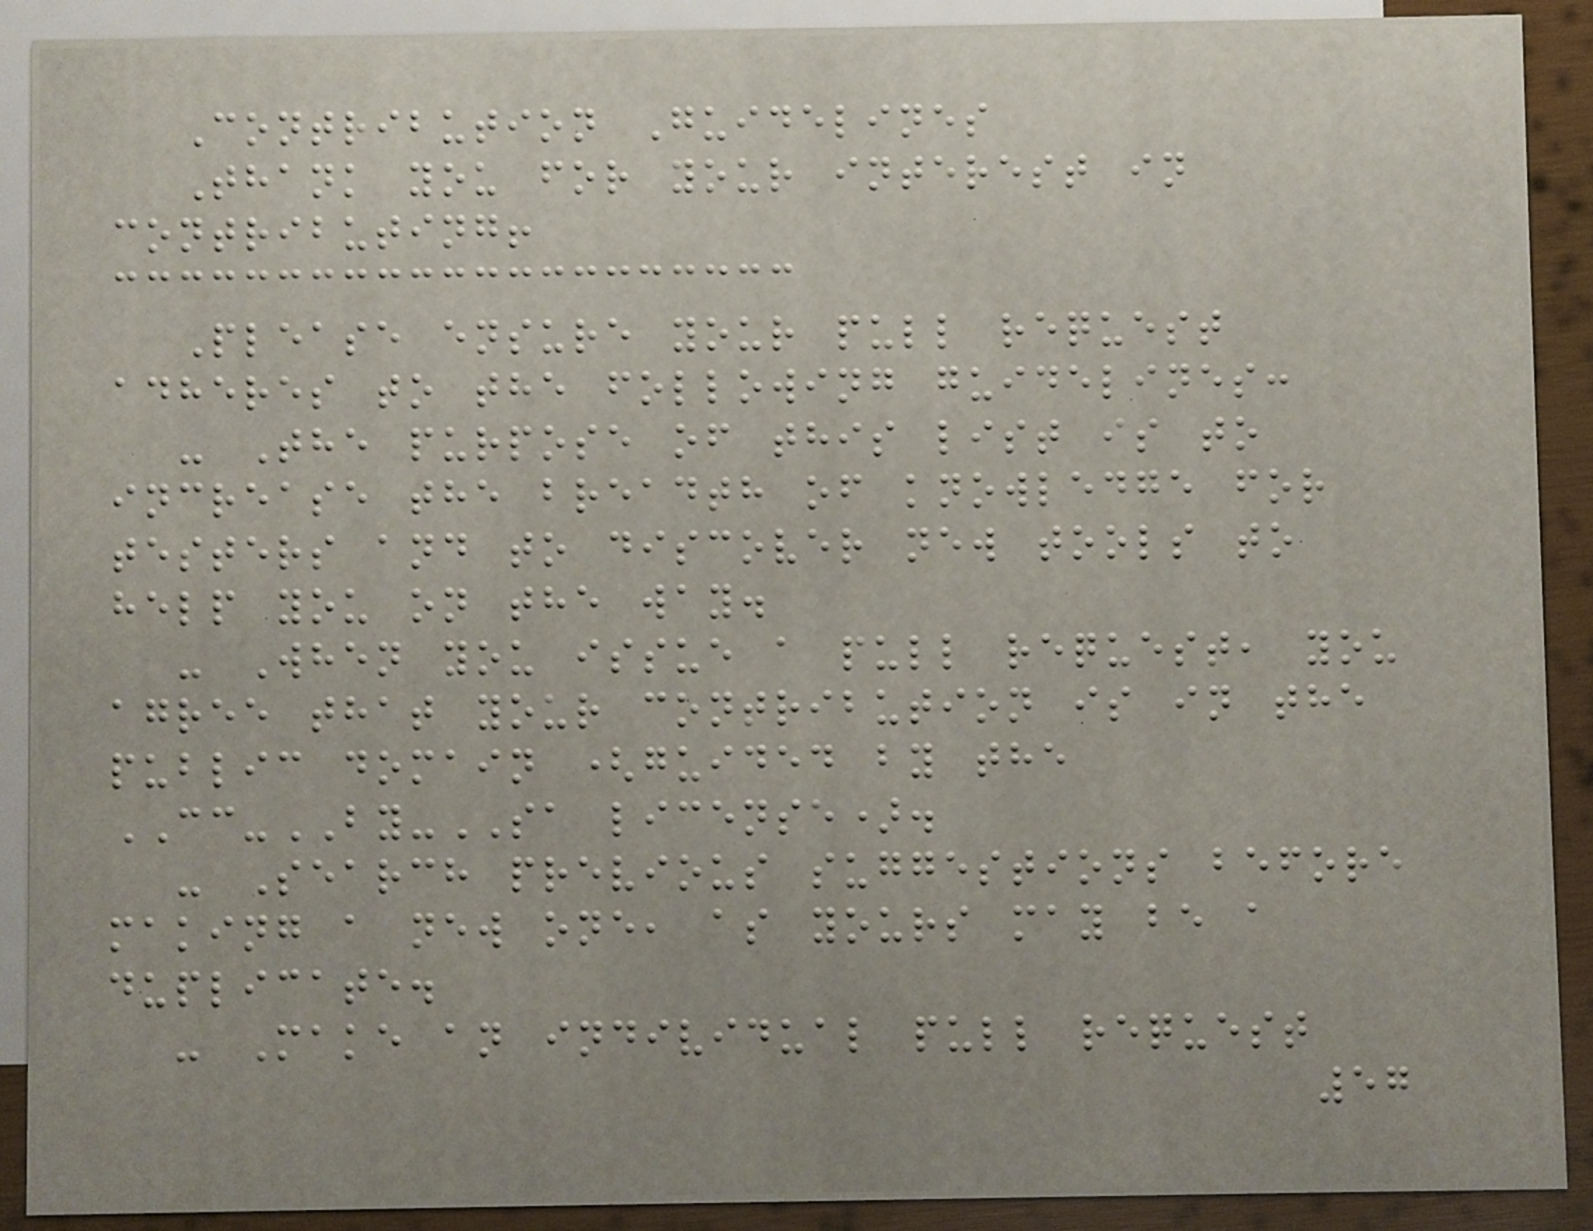Contribution Guidelines
Thank you for your interest in
contributing!
Please ensure your pull request
adheres to the following guidelines:
- The purpose of this list is to
increase the breadth of knowledge for
testers and to discover new tools to
help you on the way.
- When you issue a pull request, you
agree that your contribution is in the
public domain (guided by the
CC-BY-SA license).
- Search previous suggestions before
making a new one, as yours may be a
duplicate.
- Make an individual pull request
57
